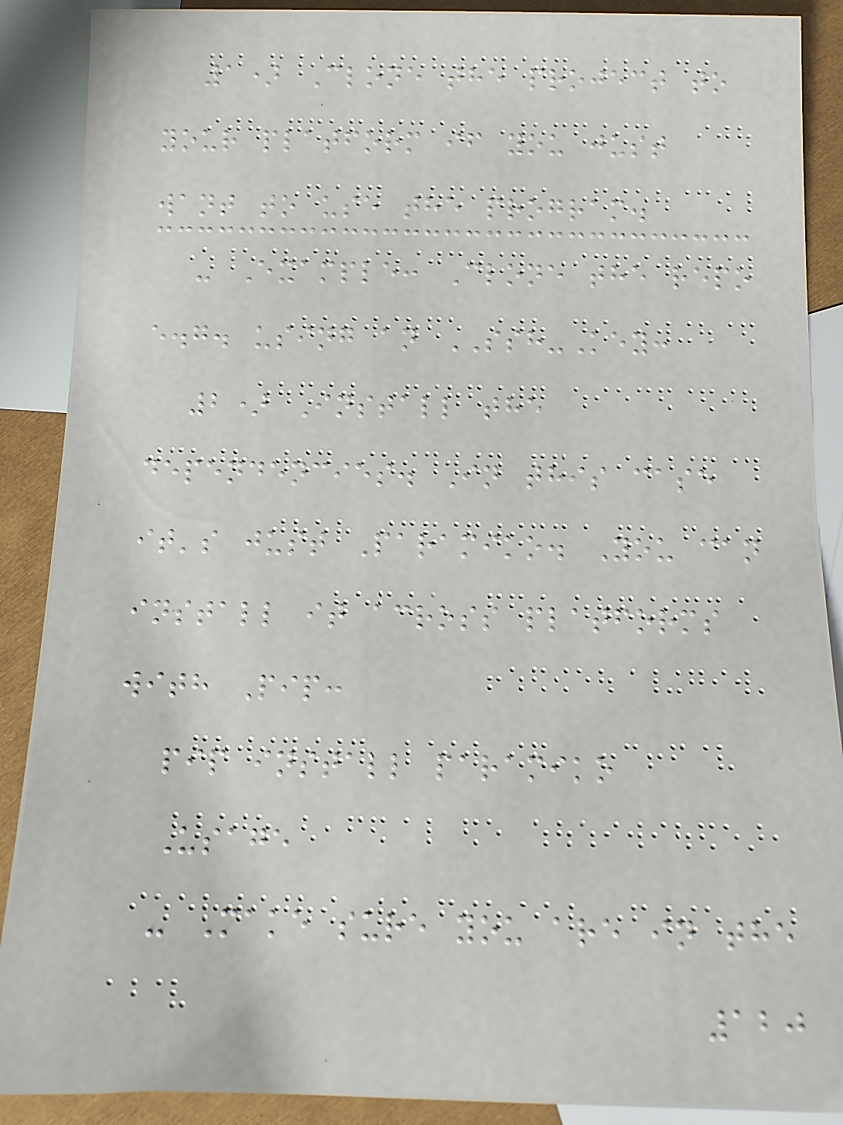1) Clone the project to
your platform if you just
want to use the program.
- Example: Clone the repo
e.g. using an SSH-Key:
2) Install the
dependencies. In this case
it's just Paramiko. You can
install it across platforms
with Pip:
pip install paramiko
Usage
- Make sure you are in the
120
